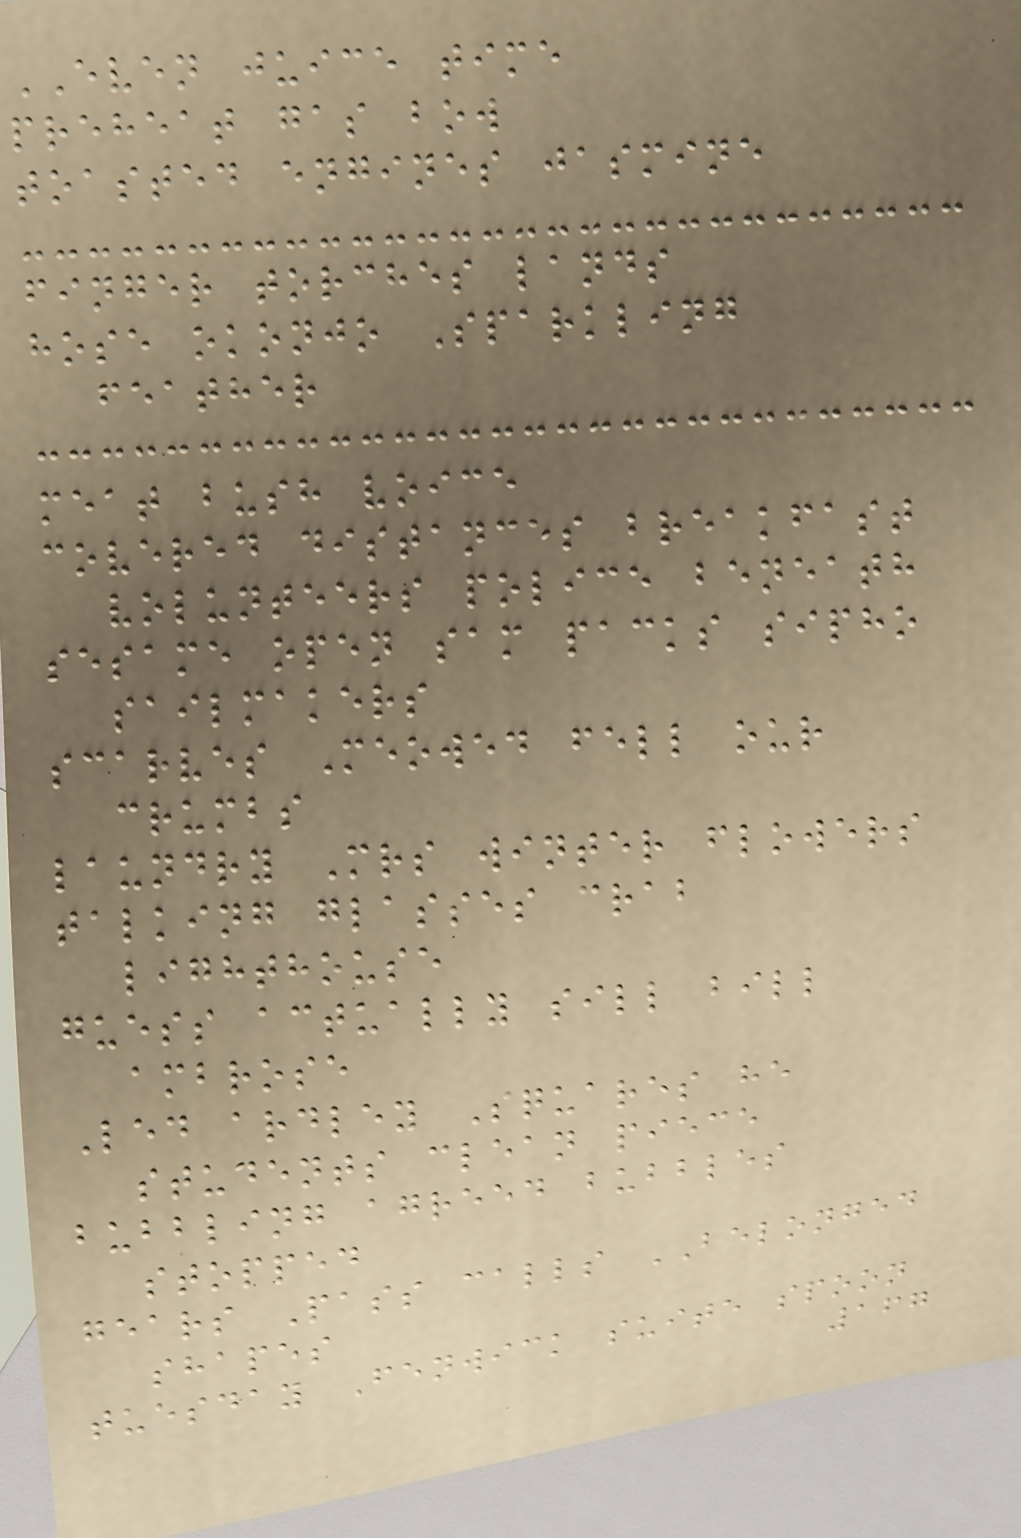EVEN juice time
preheat gas bow
toasted engines jasmine
finger torches lands
hose okonjo Sparkling
feather
meat bush voice
covered distances breakfast
volunteers police beneath
sesame open sam packs sipho
sailmakers
scarves Meowed fell our
crumbs
laundry Mrs winter flowers
talking glasses crab
lighthouse
guess actually sill bill
ambrose
Led ardley Squares he
students clean piece
bubbling agreed bubbles
stopped
gears Pass calls BELONGED
shapes
tuesday Fenwick suite spoon
167
